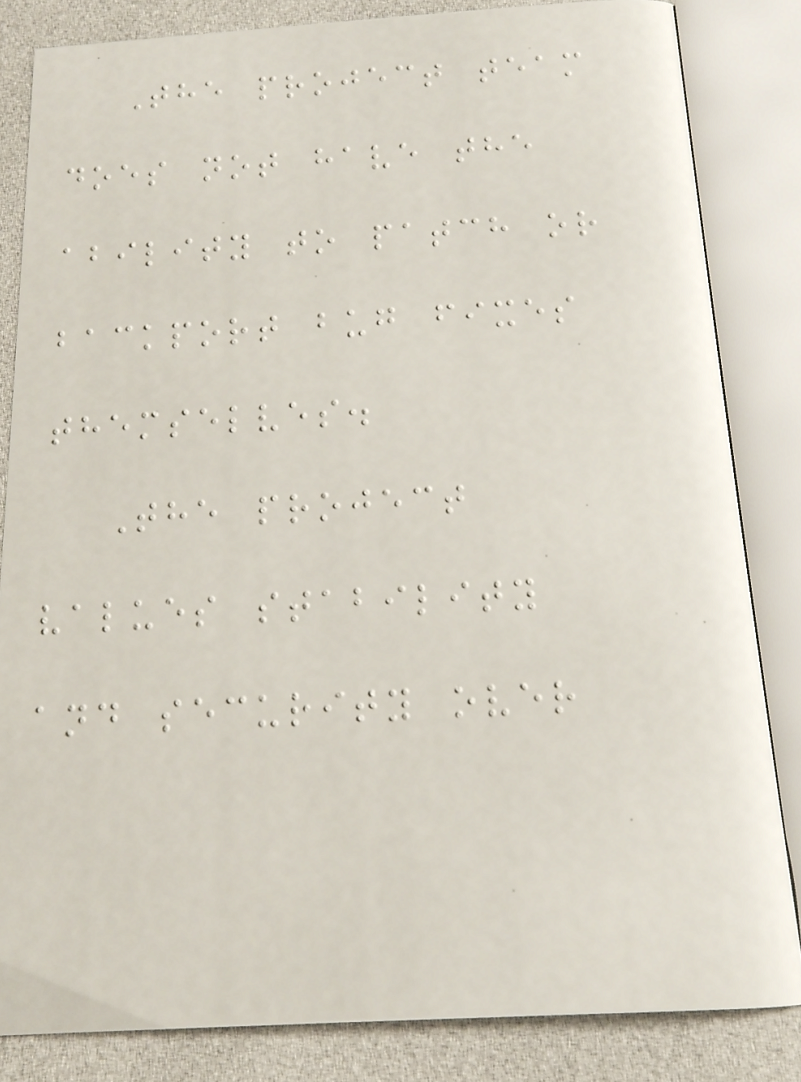The project team
does not have the
ability to patch or
backport bug fixes
themselves.
The project
values stability
and security over
